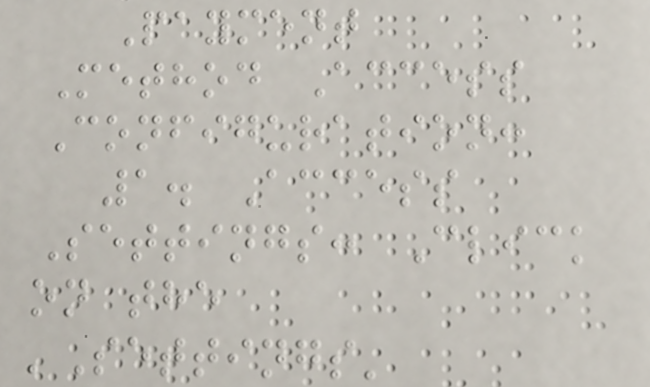Payment
Method Access
Configuration:
1. Access
Settings: Click
on the
'Settings'
